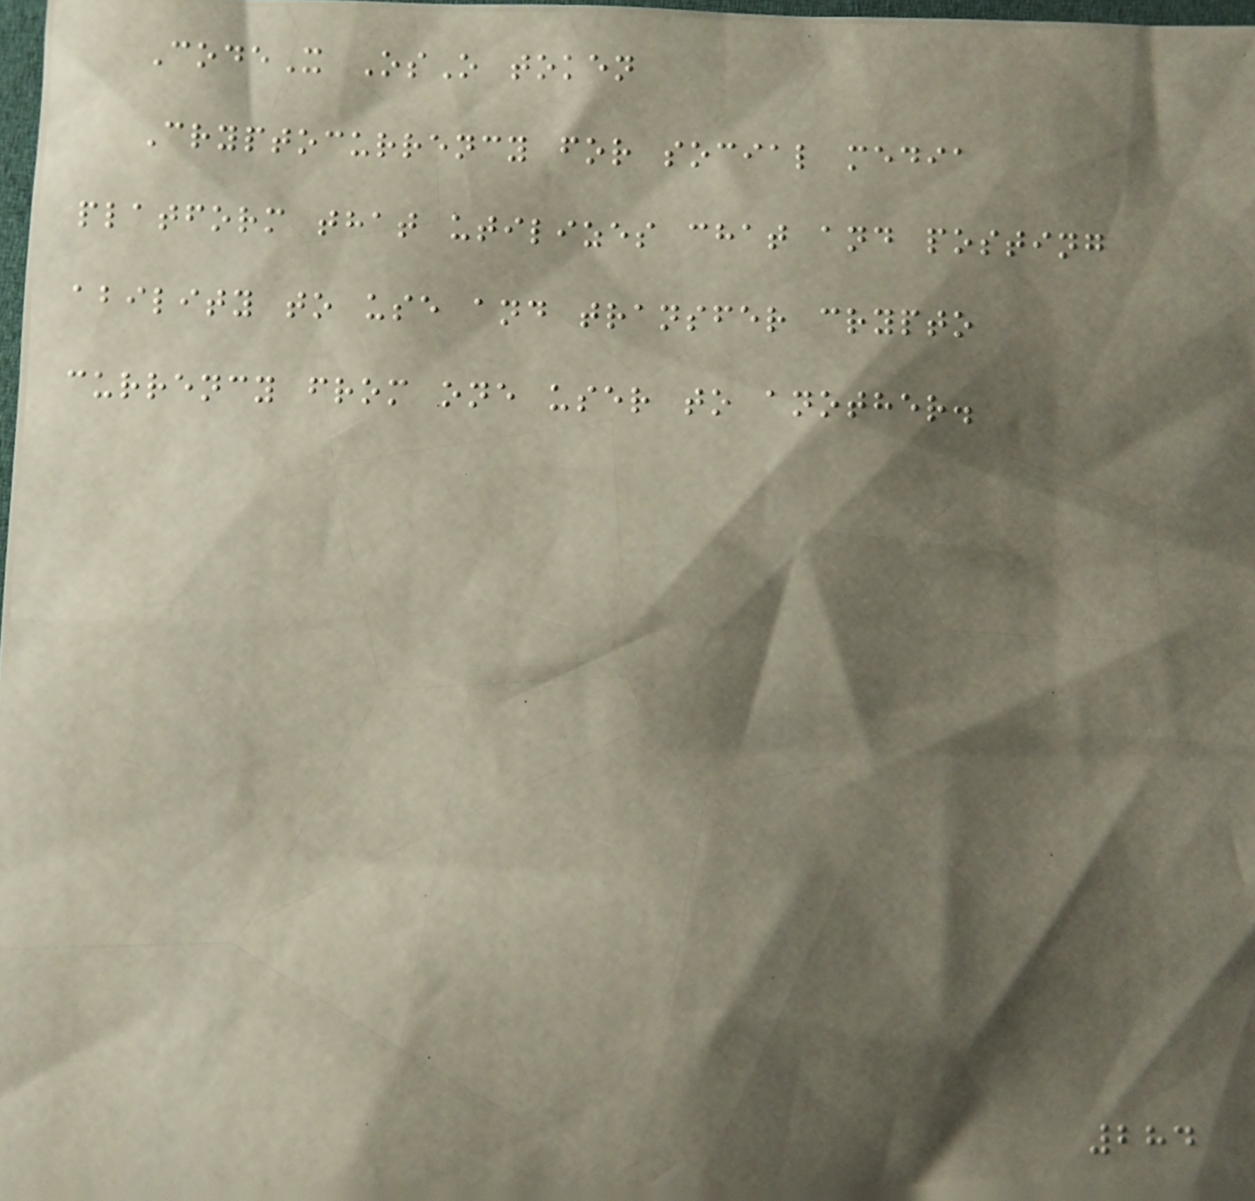CodeX OsO token
Cryptocurrency for social media
platform that utilizes chat and posting
ability to use and transfer crypto
currency from one user to another.
284
